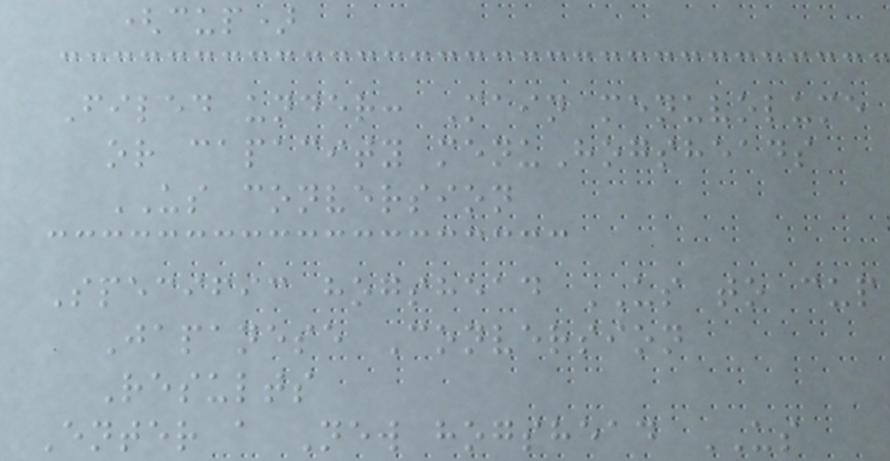(cup)
Filed under: Main menuvolume
or capacity menuHogsheads
US conversion
Specific hogshead US to cup
Japanese Conversion
Results
Enter a New hogshead US
